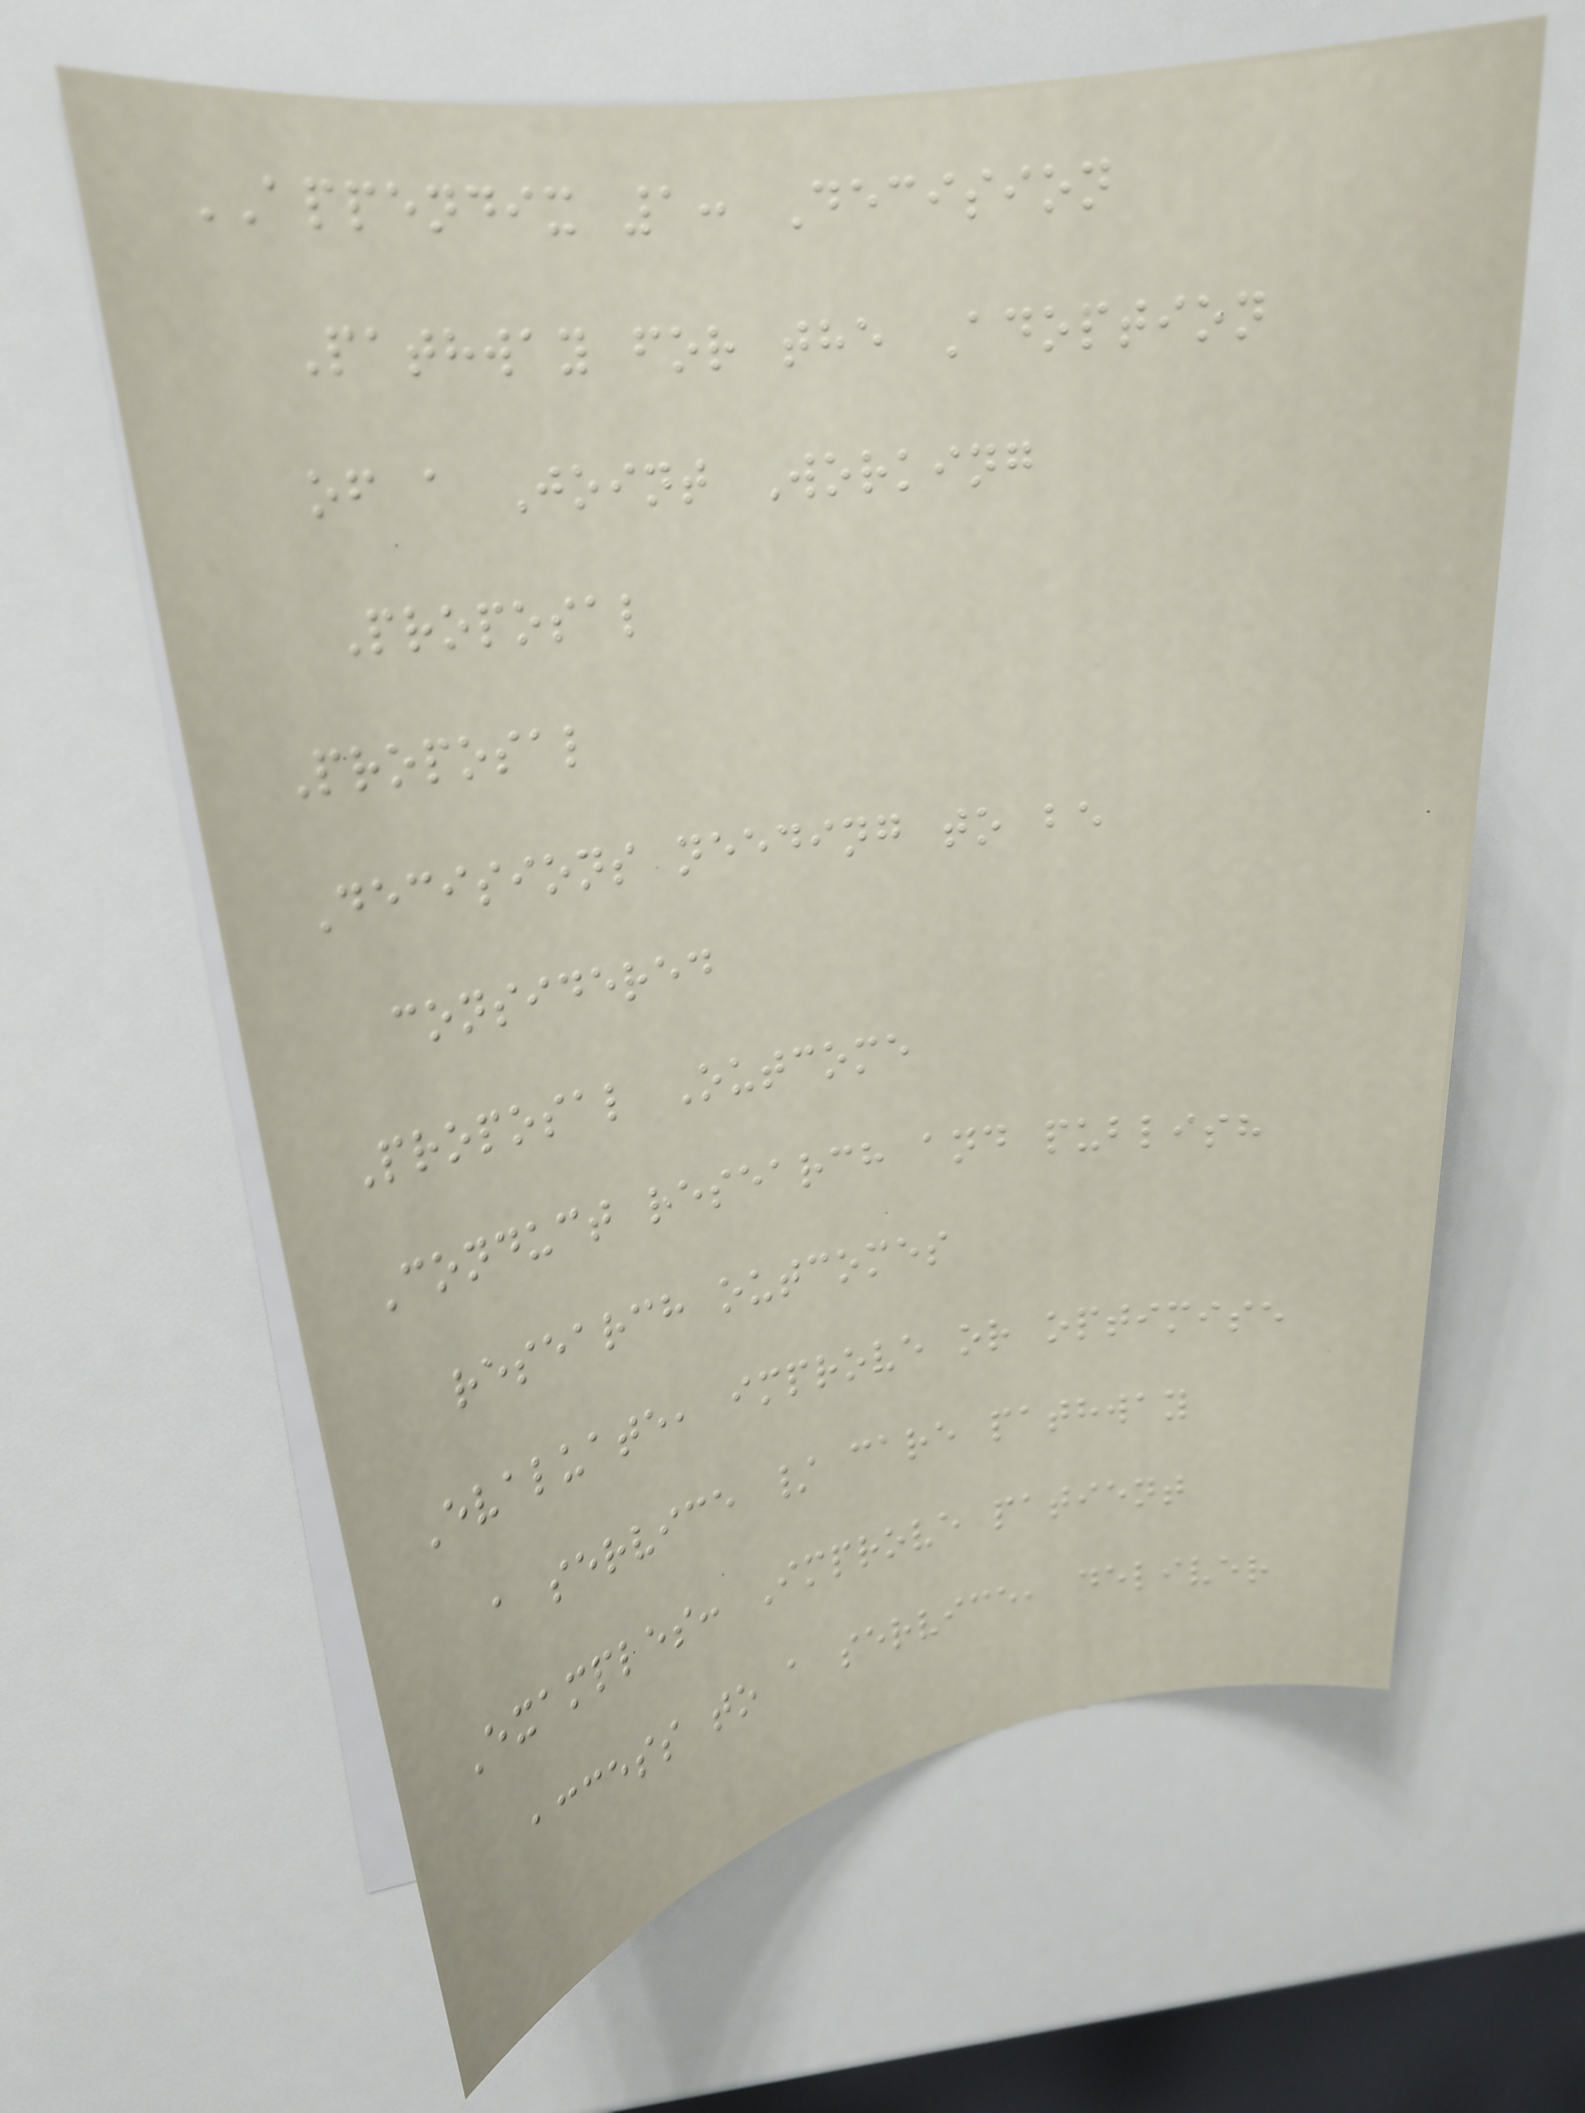APPENDIX 1: Decision
Pathway for the Adoption
of a Joint Working
Proposal
Proposal
Decisions needing to be
considered
Proposal Outcome
Conduct research and publish
research outcomes
Evaluate, improve or optimise
a service / care pathway
Examples: Improve patient
access to a service, deliver
